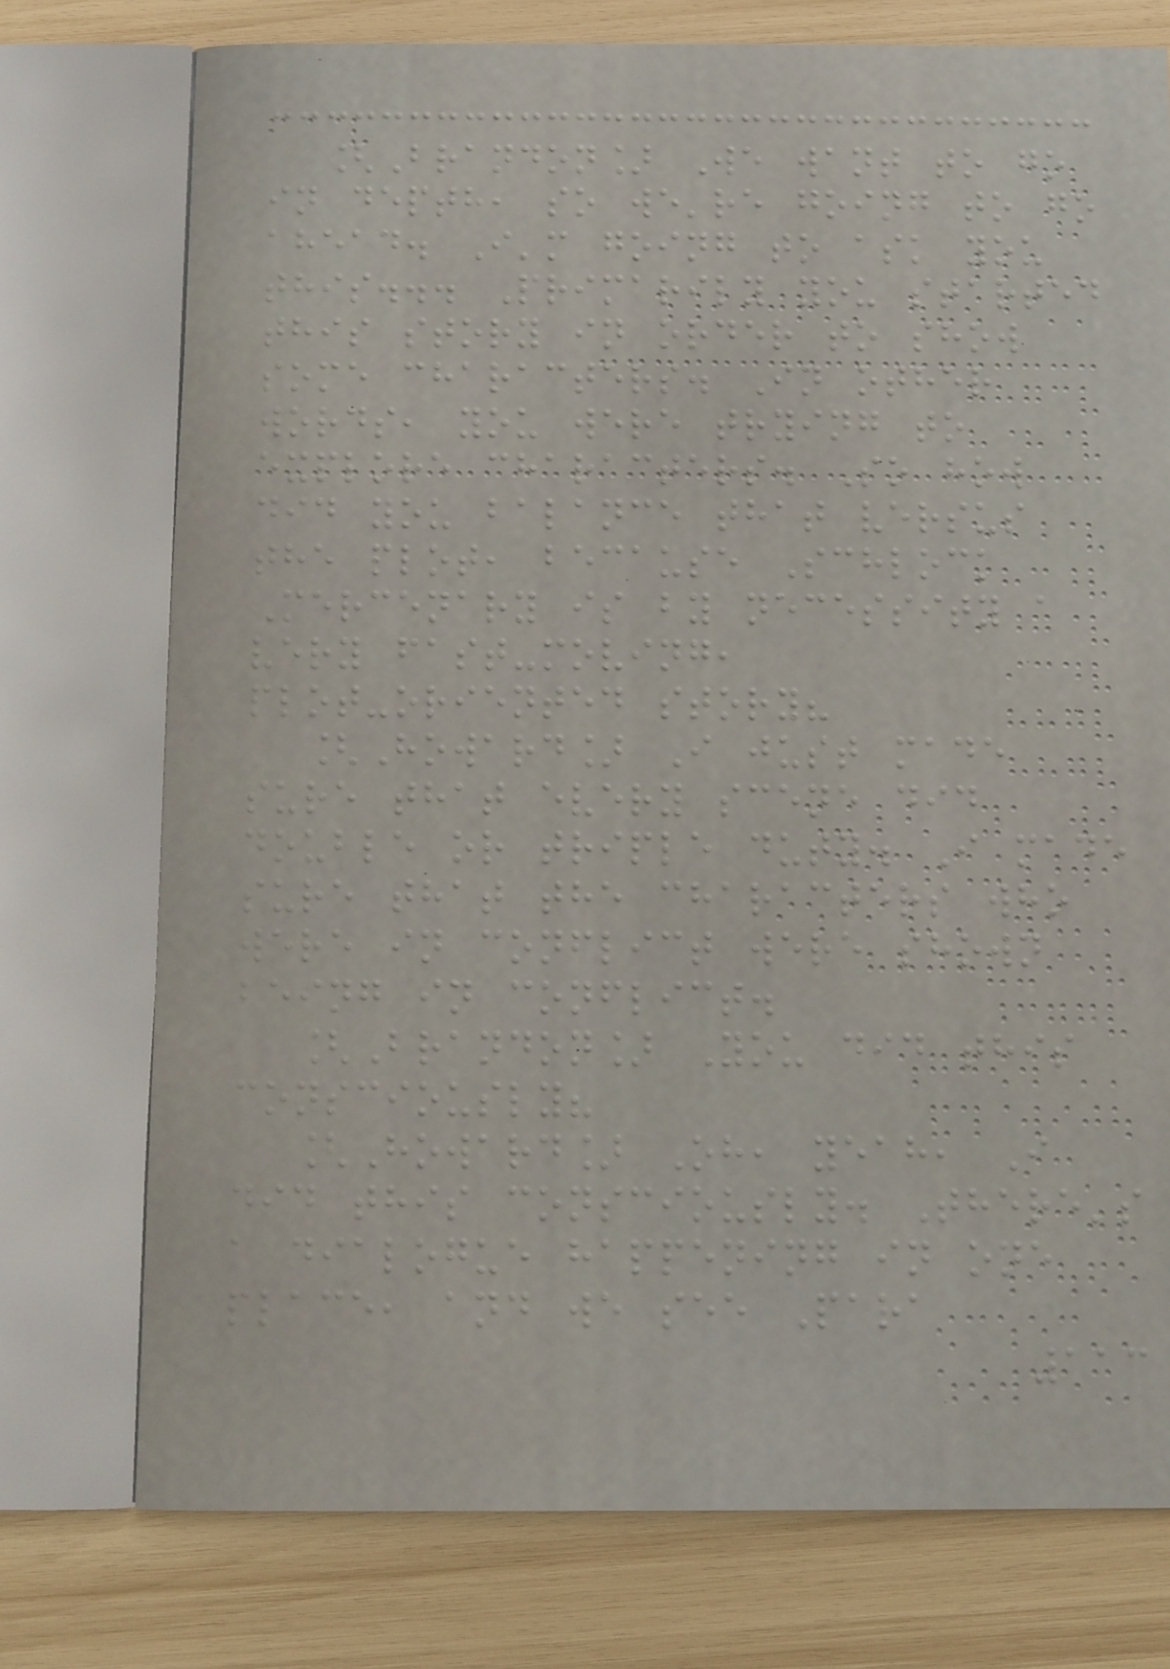[Brandon] We want to go
in depth, so we're going to go
ahead. I'm going to ask you
this... Primarily you started
this story in order to show
some characters. In other
words, you were trying to
explore characters. So how
did you balance that versus
the plot, because Schlock
Mercenary is by necessity a
very fast-moving,
plot-oriented story?
[Howard] I just made
sure that every scene did
double or triple duty. I made
sure that the characters who
were in conflict were shown
being in conflict.
[Brandon] You did this
consciously?
[Howard] Oh, yeah, I
did this consciously. There's
a dialogue happening in one
place, and we see Para
113
